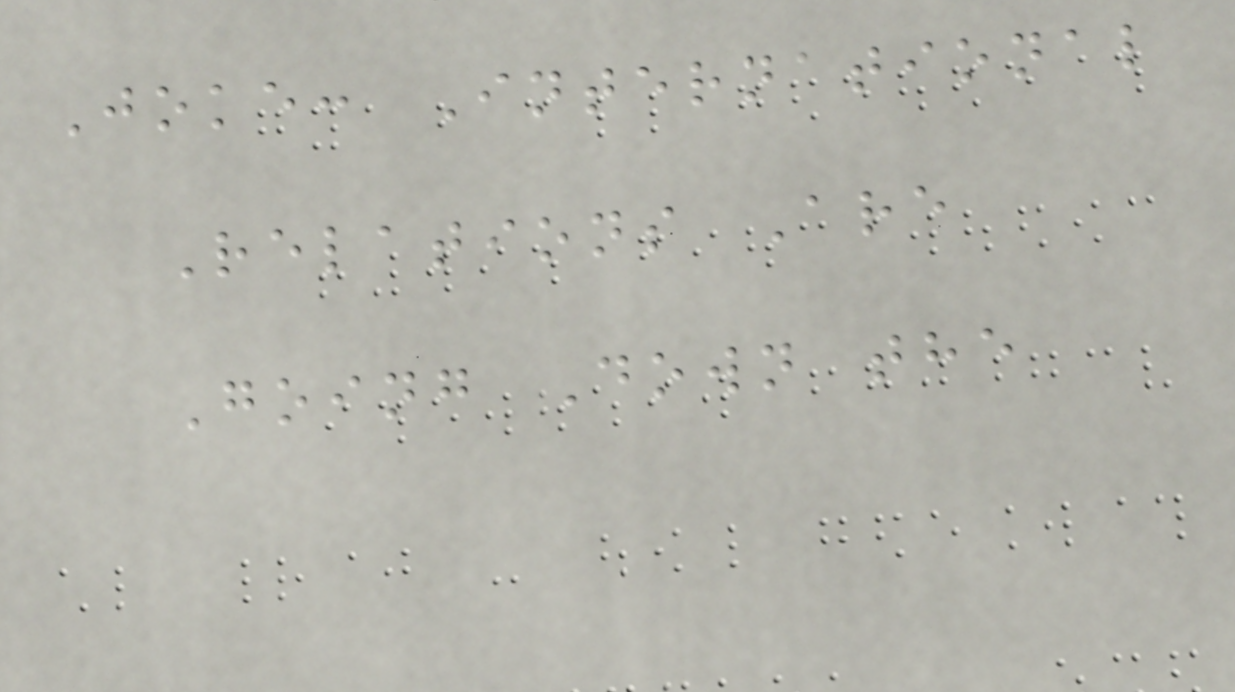Joke: International
Relations Are
Going Down the
